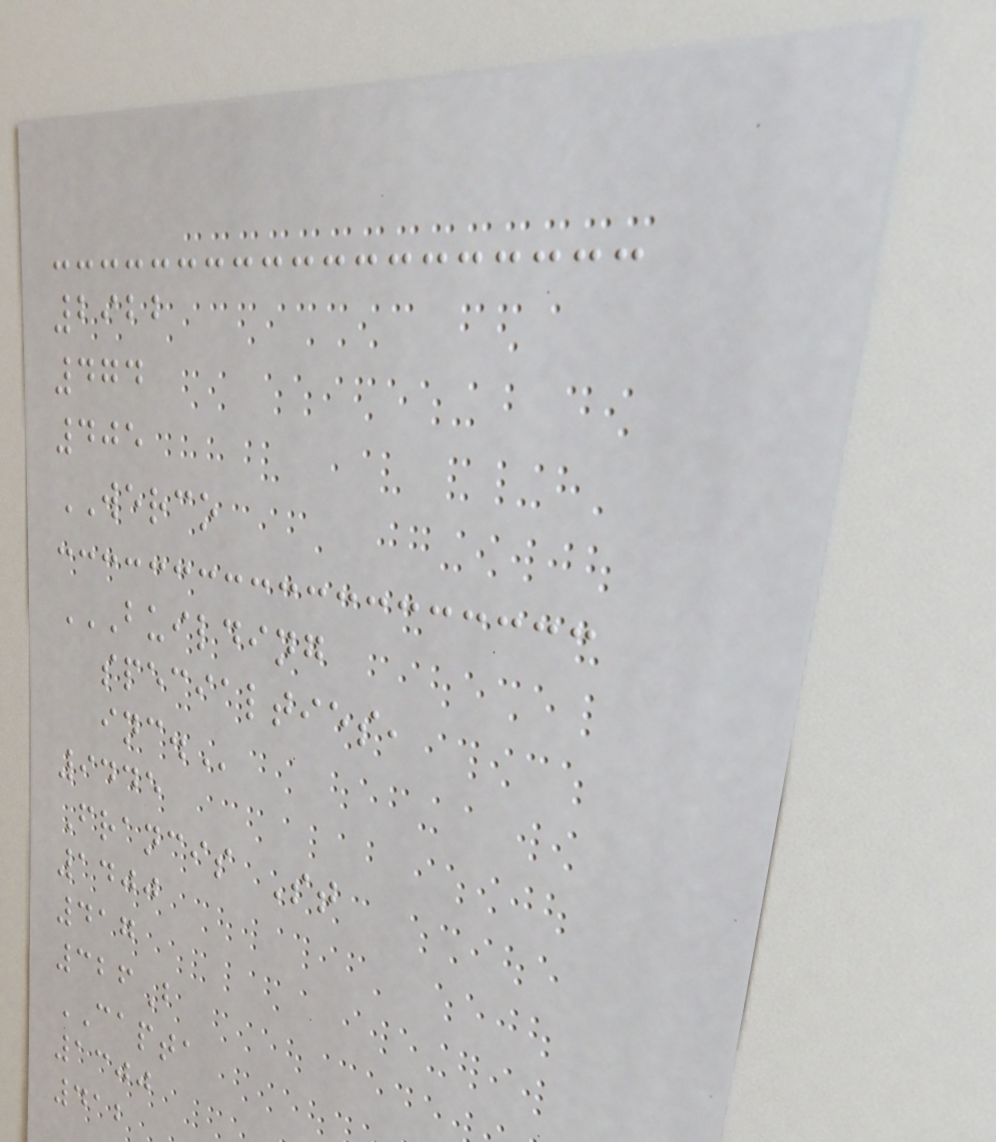2922
474
405
WERCO
BUILDING
SPECIALTIES,
INC.
9445
Francis St
1400
417
326B
CAPTA
1300
412
